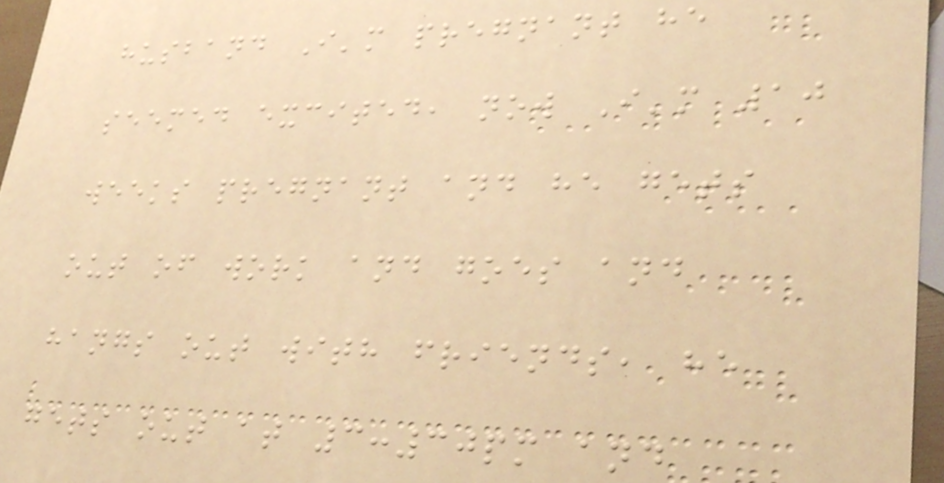husband I'm pregnant he
seemed excited, now I'm 10
weeks pregnant and he gets
out of work and goes and
hangs out with friends, he
gets out at 3:30pm and
